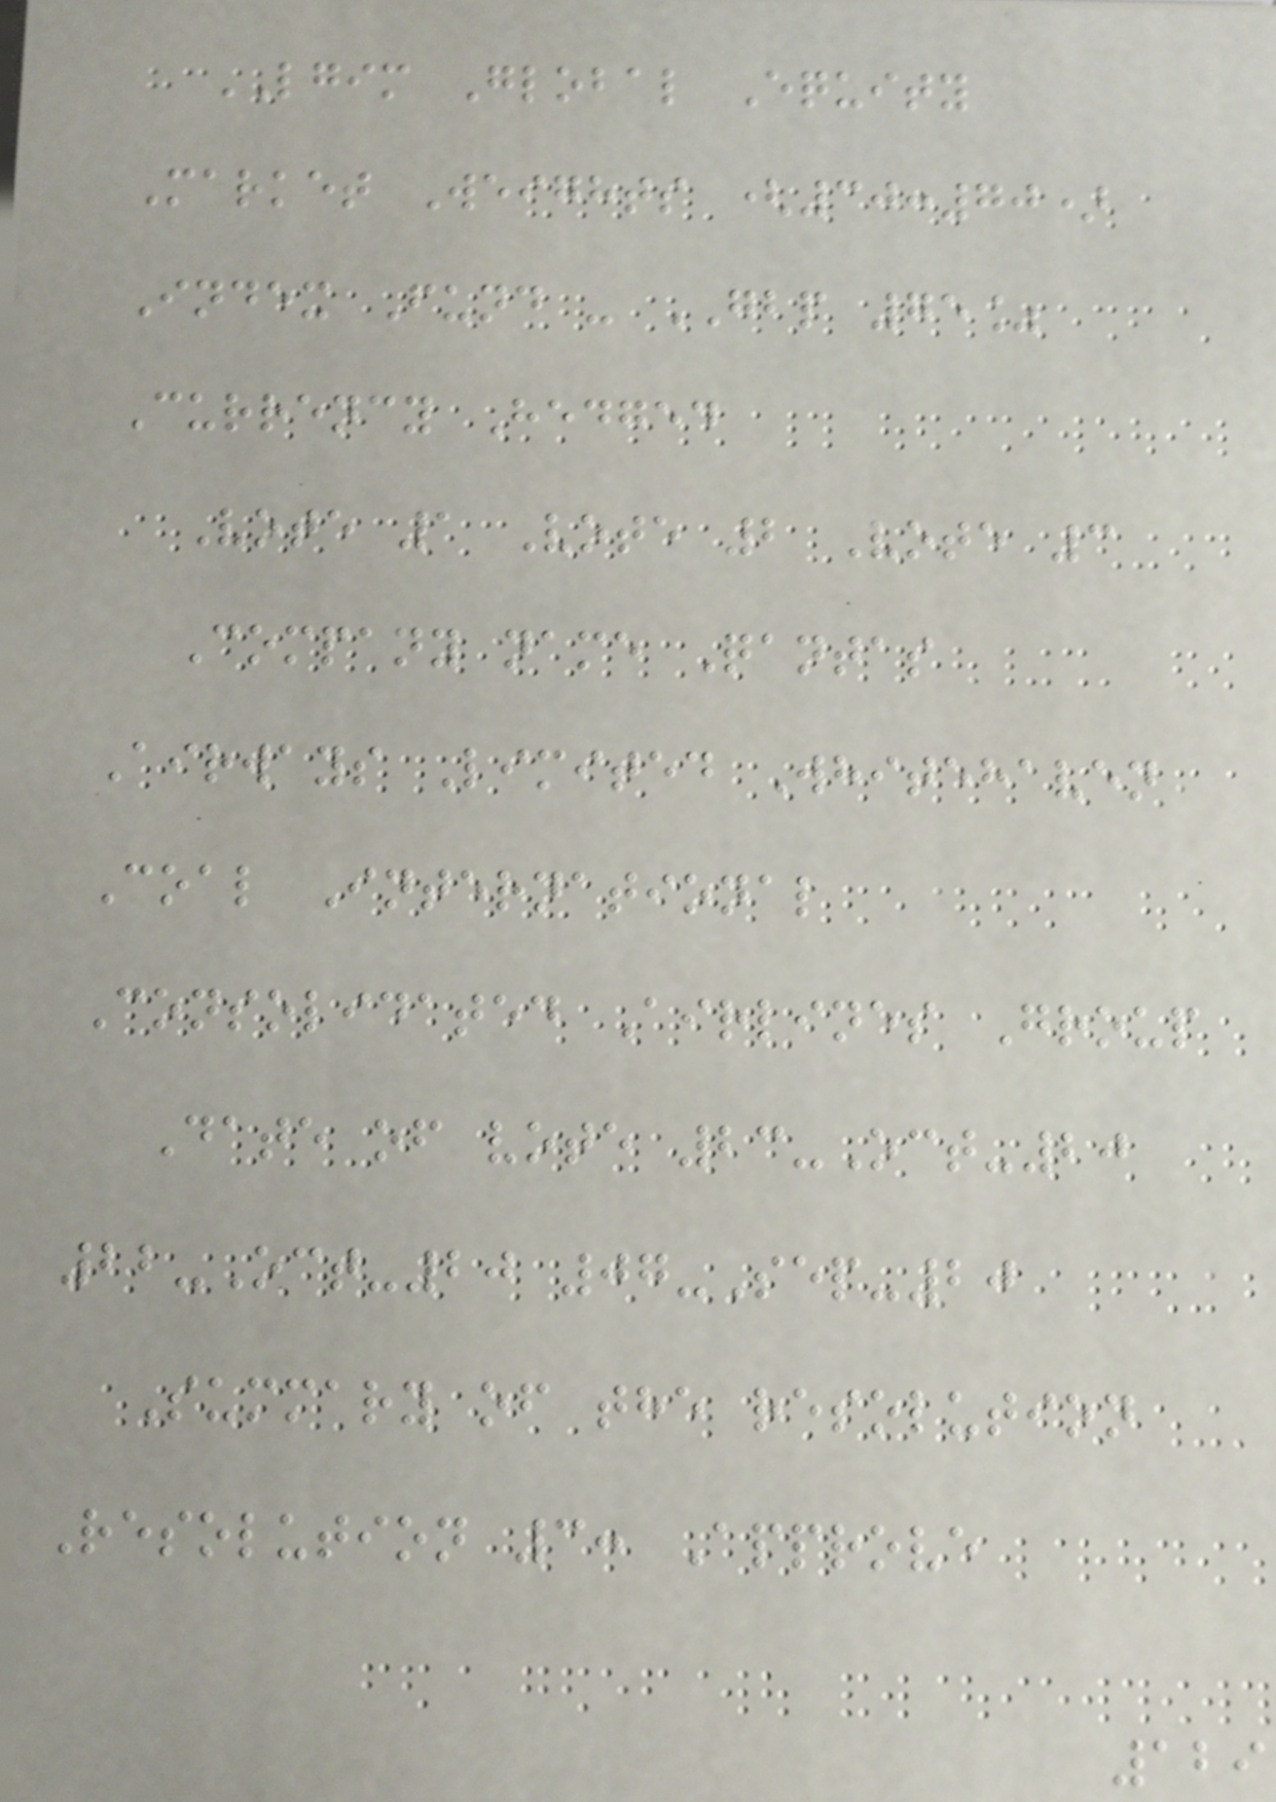LGIM Global Equity
Market Weights (30:70)
Index Fund - GBP 75%
Currency Hedged
Vote 1 Vote 2 Vote 3
Company name Qantas
Airways Limited Whitehaven
Coal International
Consolidated Airlines Group
Date of vote 23-Oct-20
22-Oct-20 07-Sep-20
Summary of the resolution
Resolution 3: Approve
129
